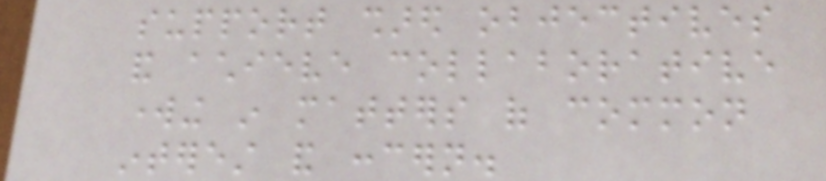support shared objectives
and achieve collaborative
working in matters of common
interest and concern.
